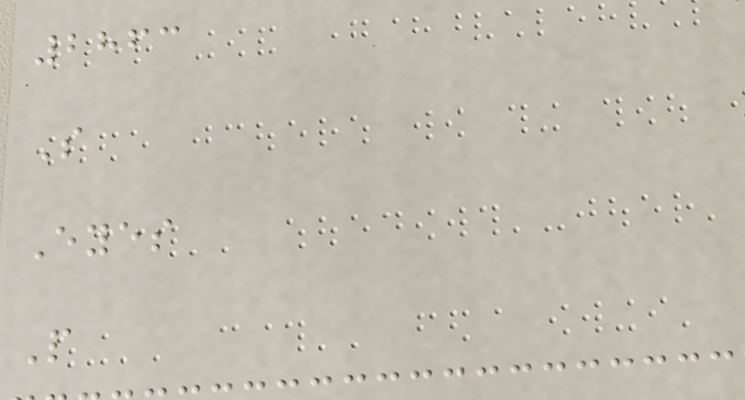2863
S
Eyes
P
